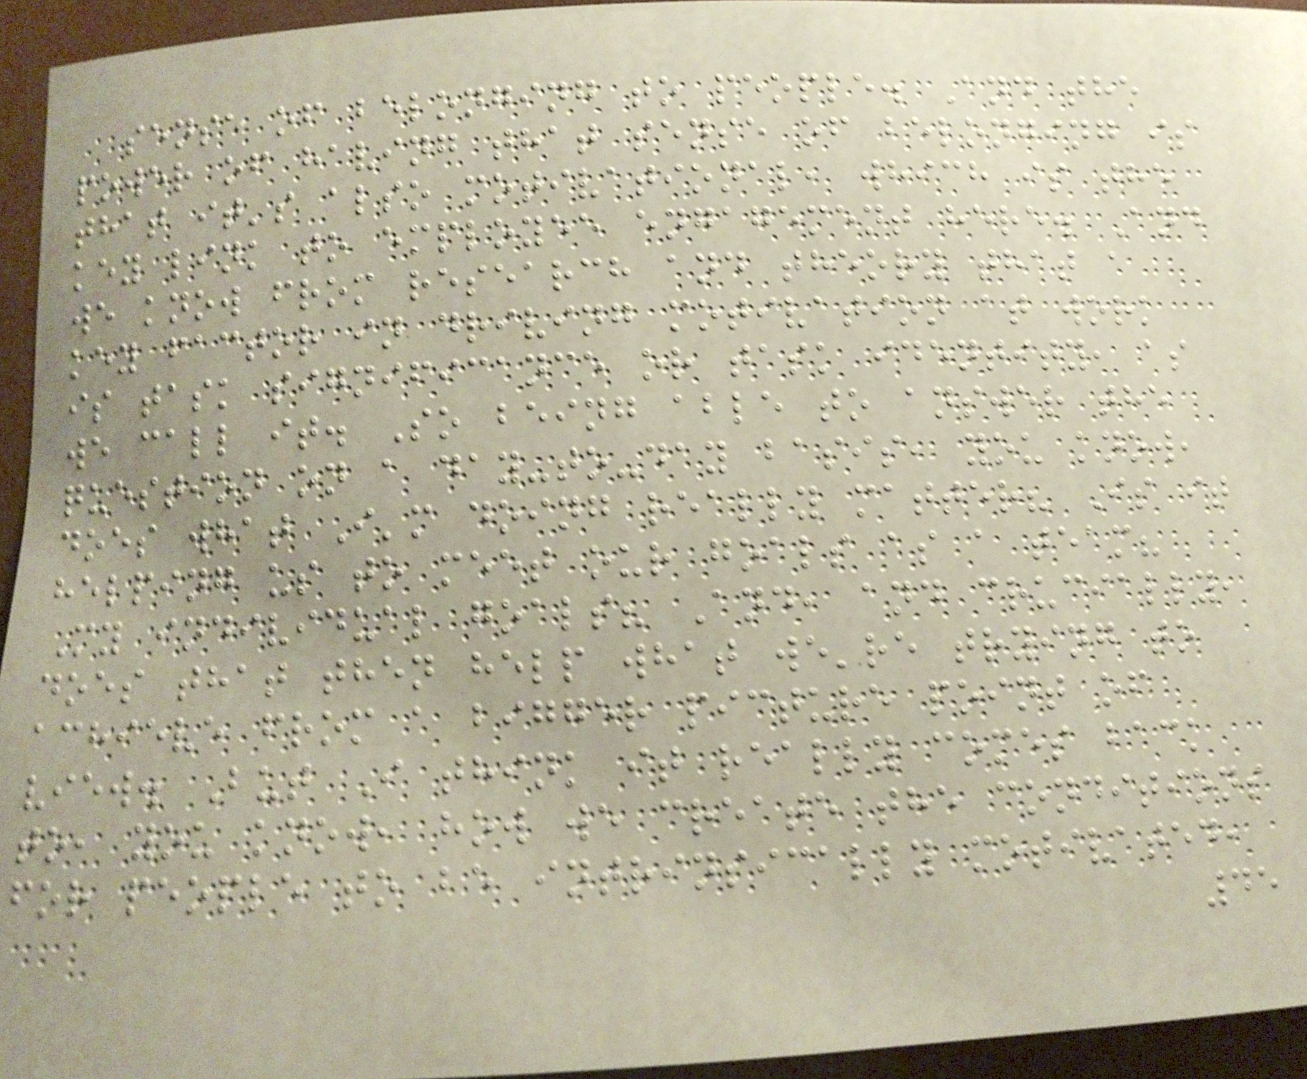sense of belonging to people. And the
power of having that sense of belonging is
that it's also motivational, which is the
key link to employee engagement here. And
we know from research and theory that a
key factor in driving motivation at work
is task significance or task identity, as
we call it. So being able to answer the
question on a day-to-day basis, you know,
does what I'm doing really matter? Is it
helping us to meet our goals as a team?
My individual goals? And, and crucially,
does that then help what we're trying to
achieve from a bigger picture point of
view. But I think it really comes back
to, you know, how we create the conditions
for people to be intrinsically motivated,
45
